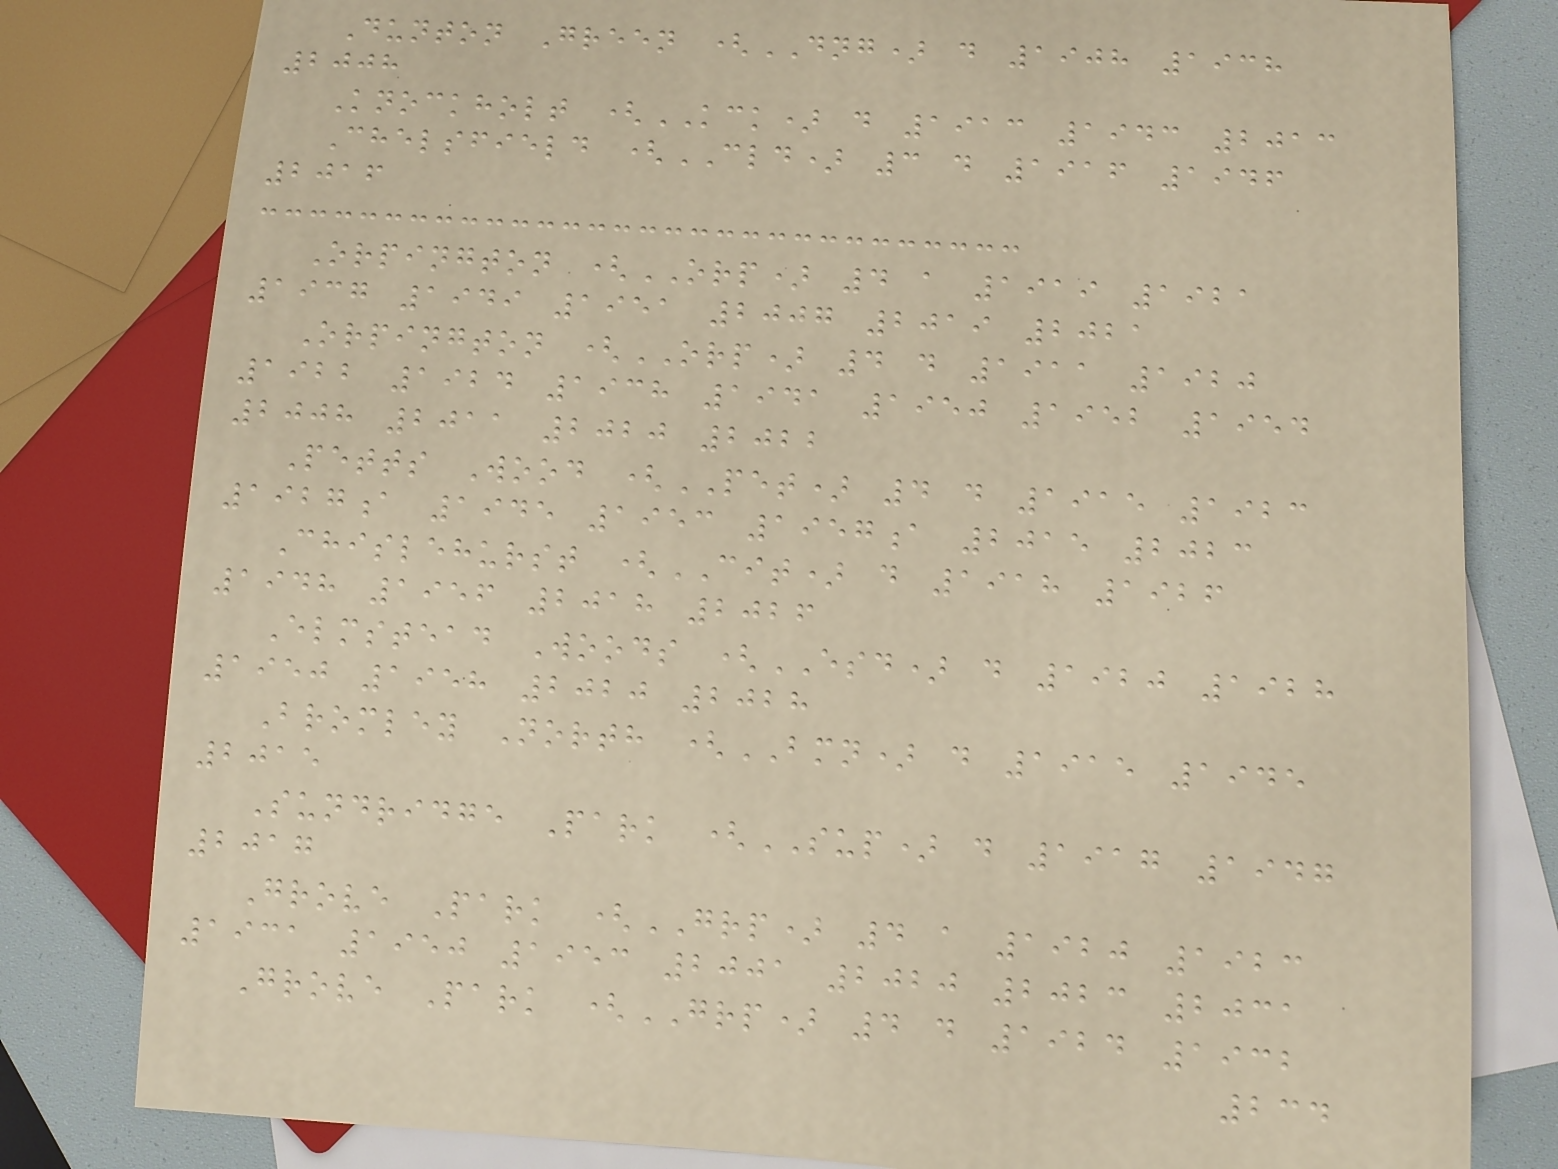Dunton Green (DNG) d 1908 1938
2008
Knockholt (KCK) d 1913 1943 2013
Chelsfield (CLD) 3 d 1916 1946
2016
Orpington (ORP) 4 a 1919 1921
1937 1949 1951 2007 2019 2021
Orpington (ORP) 4 d 1911 1920
1922 1924 1938 1941 1950 1952 1954
2008 2011 2020 2022
Petts Wood (PET) 4 d 1915 1923
1927a 1945 1953 1957a 2015 2023
Chislehurst (CIT) d 1918 1926
1948 1956 2018 2026
Elmstead Woods (ESD) d 1920 1928
1950 1958 2020 2028
Bromley North (BMN) d 1915 1945
2015
Sundridge Park (SUP) d 1917 1947
2017
Grove Park (GRP) 4 a 1920 1923
1931 1950 1953 2001 2020 2023 2031
Grove Park (GRP) 4 d 1924 1932
234
